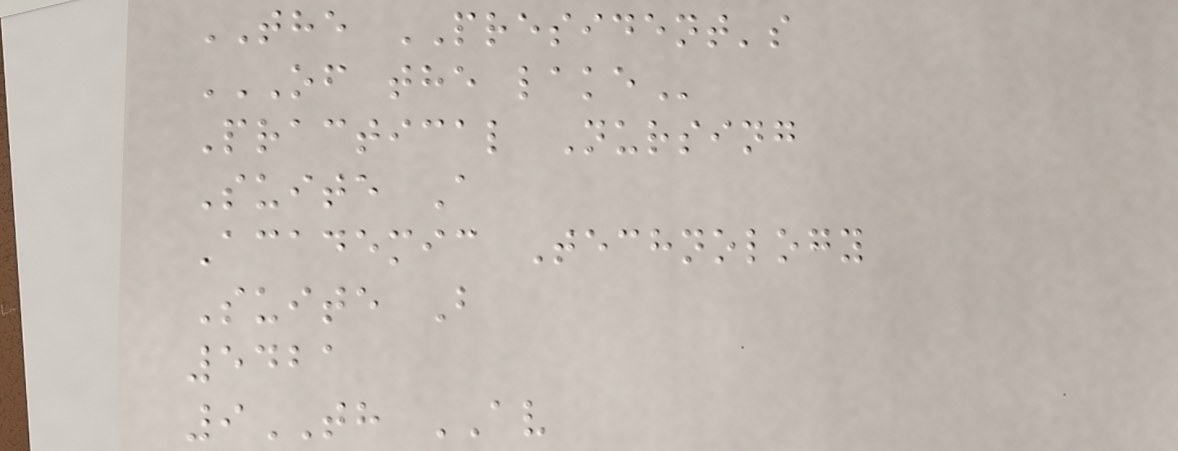THE PRESIDENT's
OF THE LAKE
Practical Nursing
Suite A
Academic Technology
Suite B
5421
9TH AV
